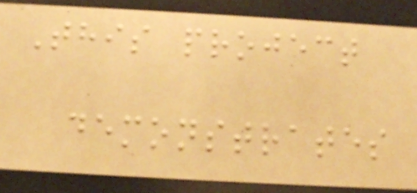This project
demonstrates
